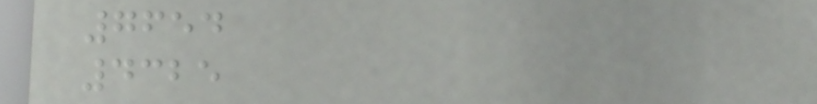7654
4325
